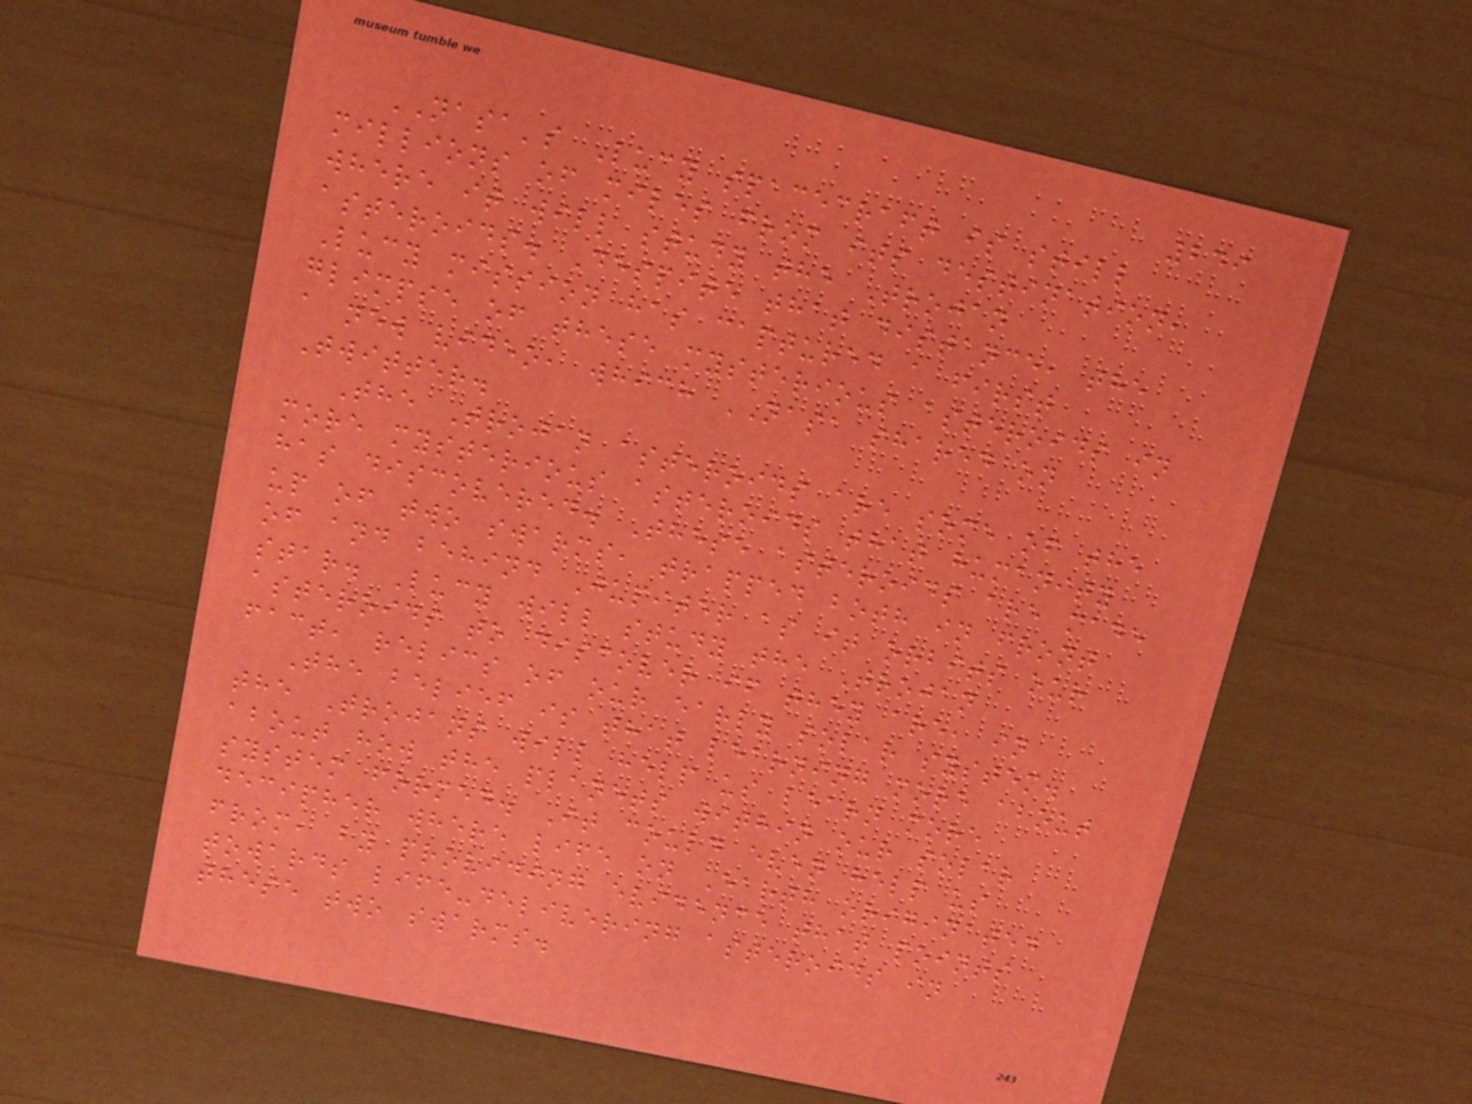249
NASA's Lucy spacecraft is still
millions of miles from its destination,
where it will study the Trojan
asteroids. Despite that distance, the
Lucy mission has captured a first
glimpse of these mysterious asteroids in
a new video, which NASA shared on
Twitter.
The Trojan asteroids are some of the
more mysterious asteroids that humanity
has discovered. These asteroids are made
up of two swarms, trapped both in front
of and behind Jupiter as it orbits our
star. Lucy will study the Trojan
asteroids to discover if they are, in
fact, relics of our early solar system.
The belief is that learning more about
the Trojans will help us learn more
about how the planets within our solar
system formed. It could even help us
decipher where life on Earth originated
from, by providing evidence that points
towards life-delivering asteroids in
these two swarms.
